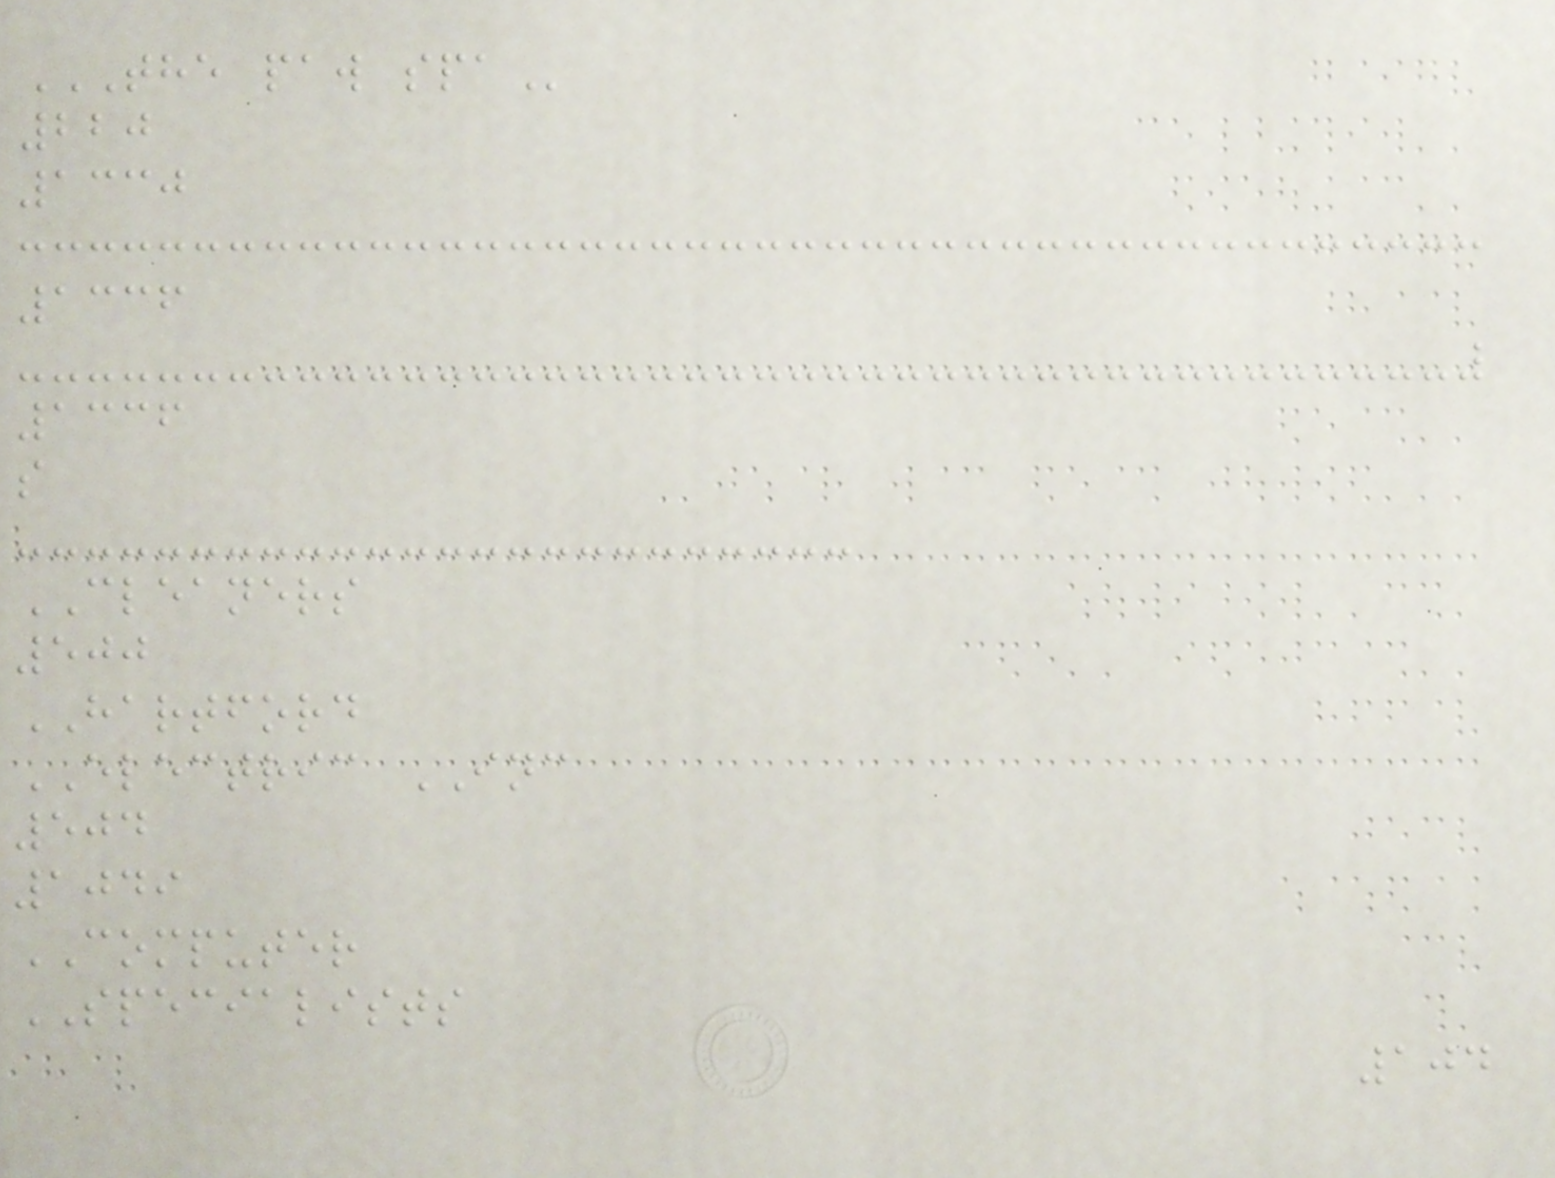THE PAW SPA
220
1330
1336
1336
s
CLEANERS
500
HARTFORD
ELECTRIC INC
504
1049
COMPUTER
SPECIALISTS
104
